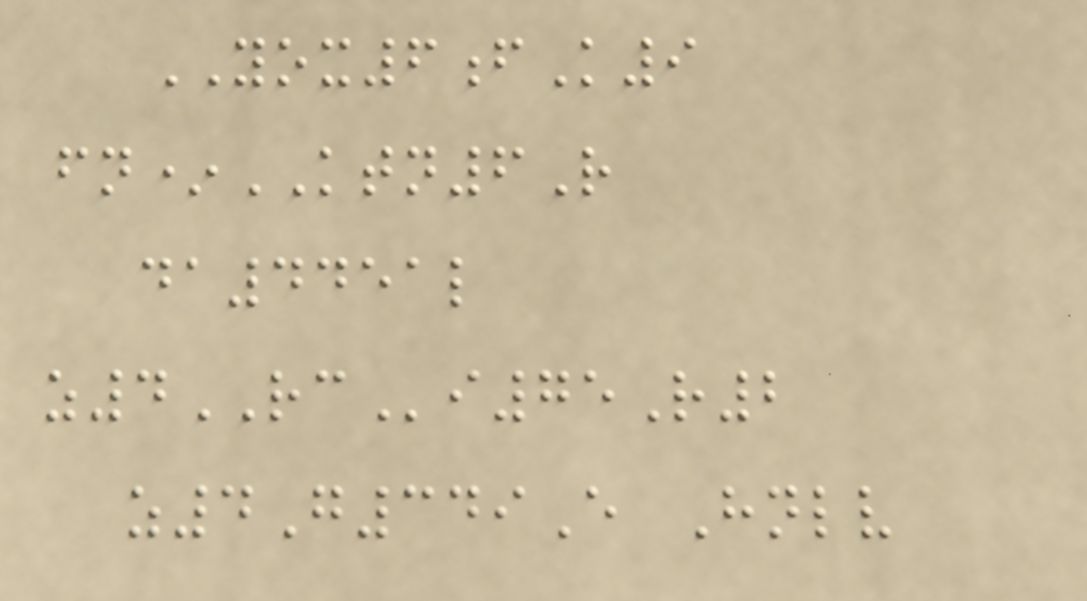YOX6fK9
fn*KTN6R
da4451l
z4RCi75R2
z4G349E Hnlv
